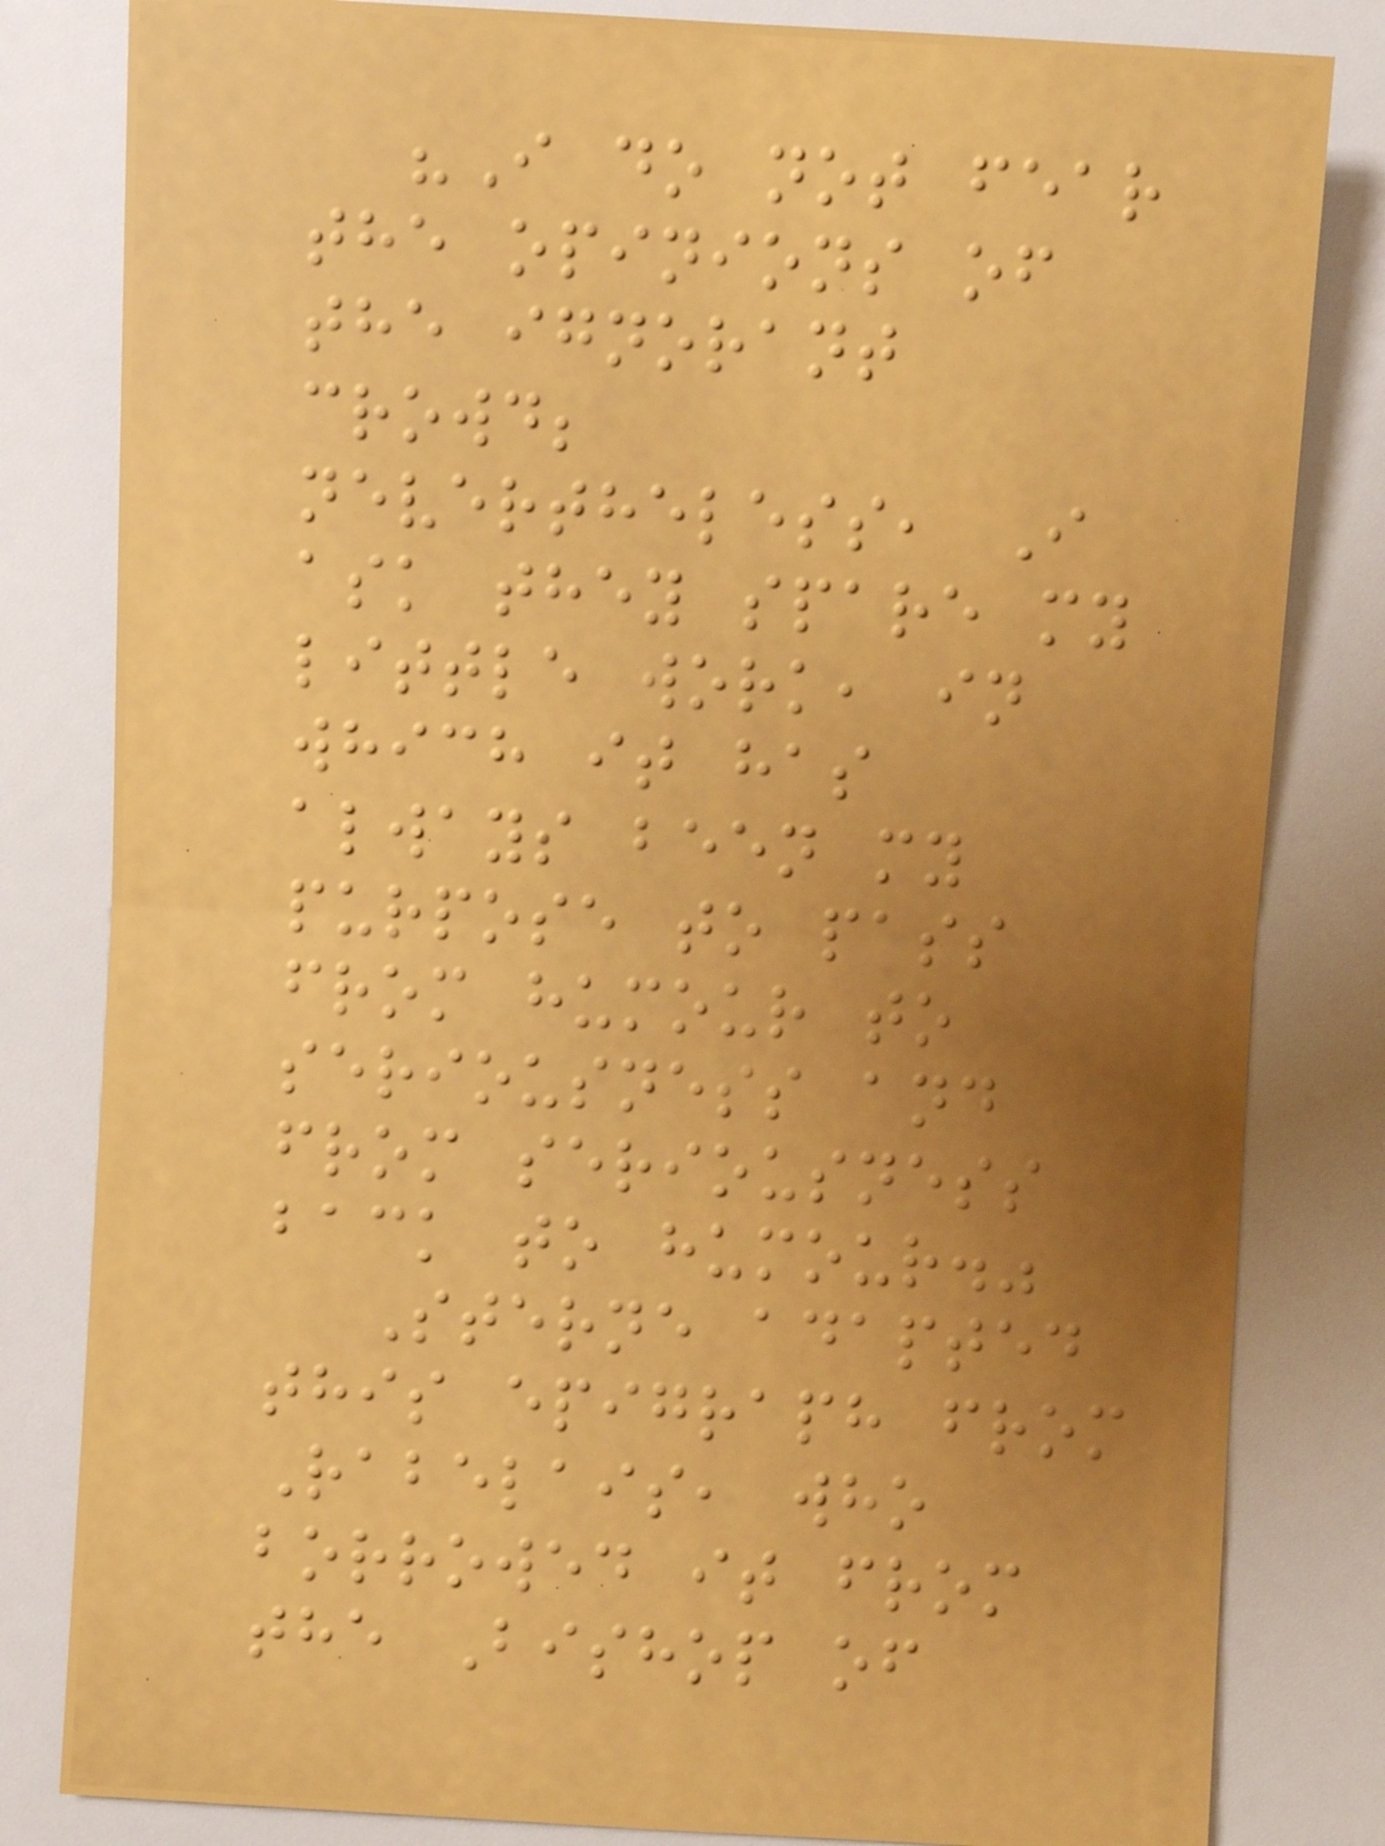"I do not fear
the opinions of
the ignorant
crowd;
nevertheless, I
ask they spare my
little work, in
which it has
always been my
purpose to pass
from humour to
seriousness and
from seriousness
back to humour."
Sterne adapted
this epigraph from
Rabelais, who
borrowed it from
the Bishop of
